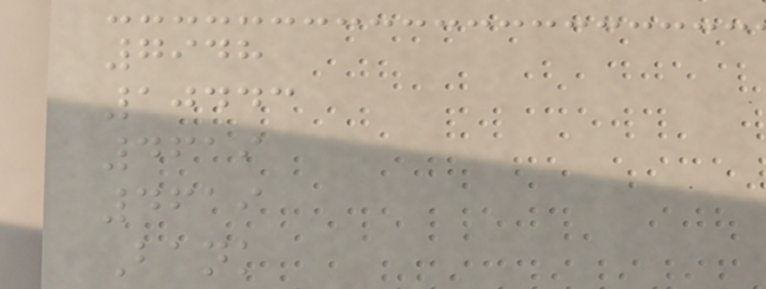7948
10443
4619
4619
Bank
